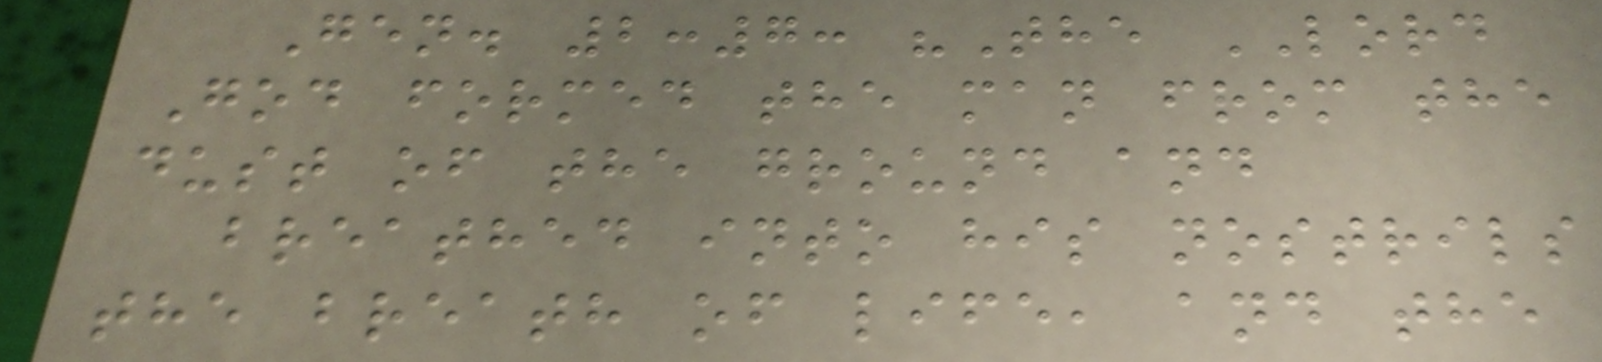Gen. 2:7: "The LORD
God formed the man from the
dust of the ground and
breathed into his nostrils
the breath of life, and the
